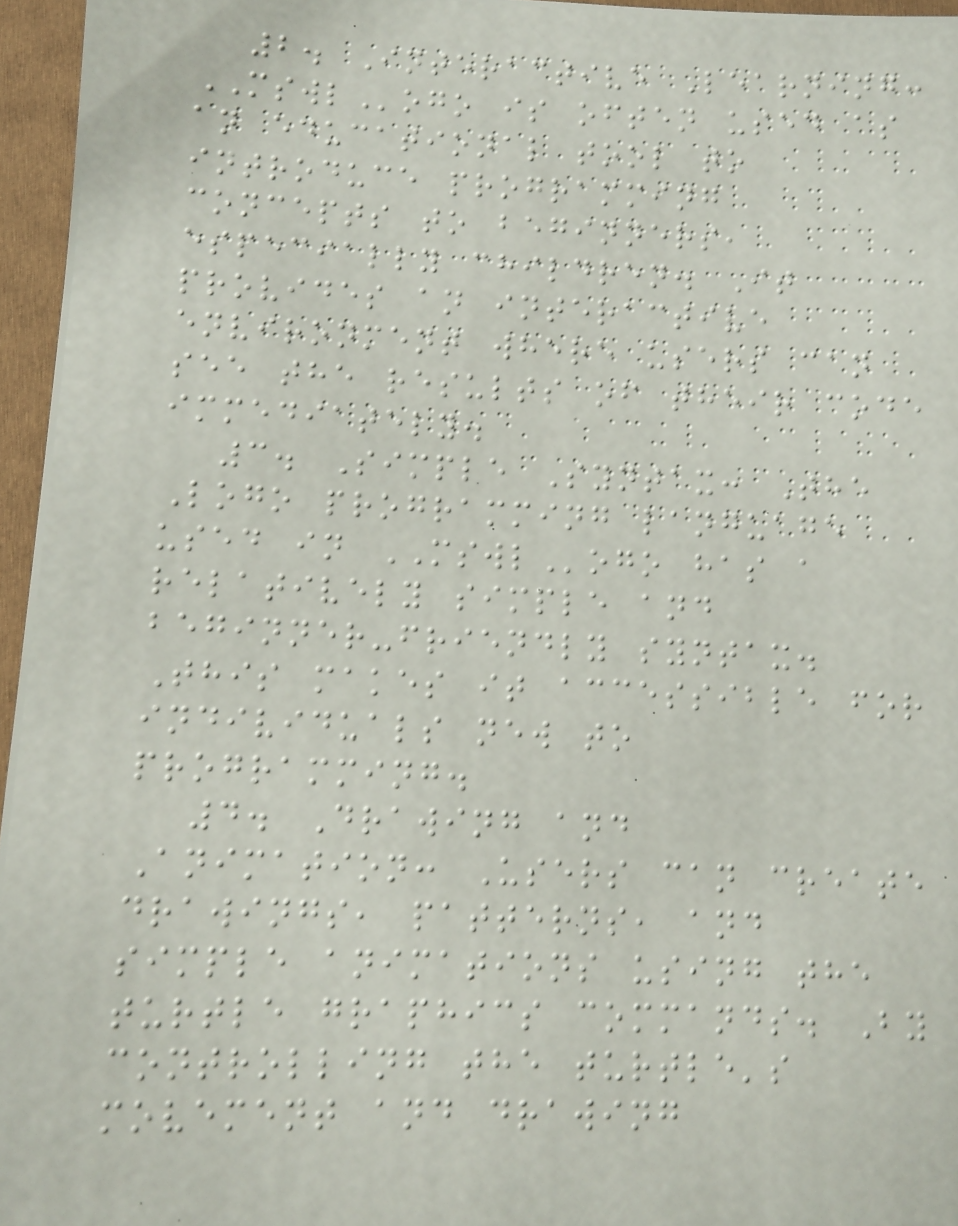2. Interactive Learning:
MSWLogo is often used as
an educational tool to
introduce programming
concepts to beginners,
especially children. It
provides an interactive
environment where users can
see the results of their code
immediately.
3. Simple Syntax: The
Logo programming language
used in MSWLogo has a
relatively simple and
beginner-friendly syntax.
This makes it accessible for
individuals new to
programming.
4. Drawing and
Animation: Users can create
drawings, patterns, and
simple animations using the
turtle graphics commands. By
controlling the turtle's
movement and drawing
